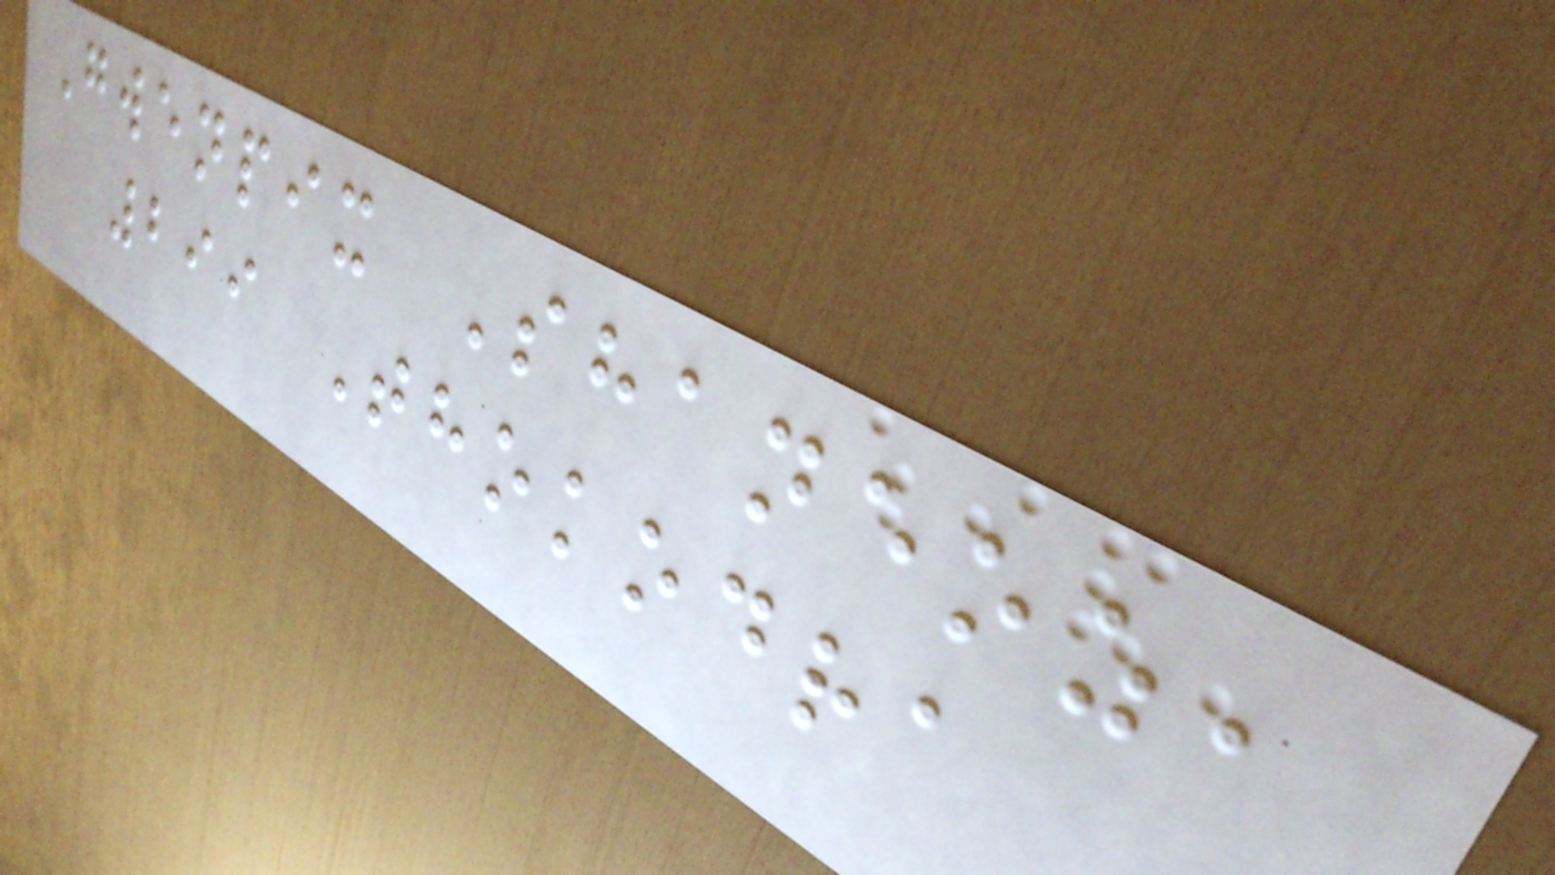Gwenpix Shaneoz,
299 Thokodra
